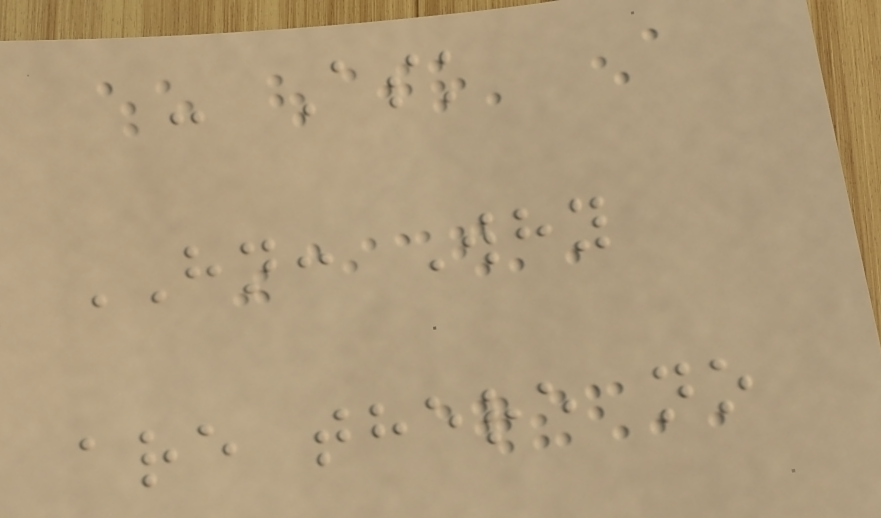- Ask
HN: Why
are there no
